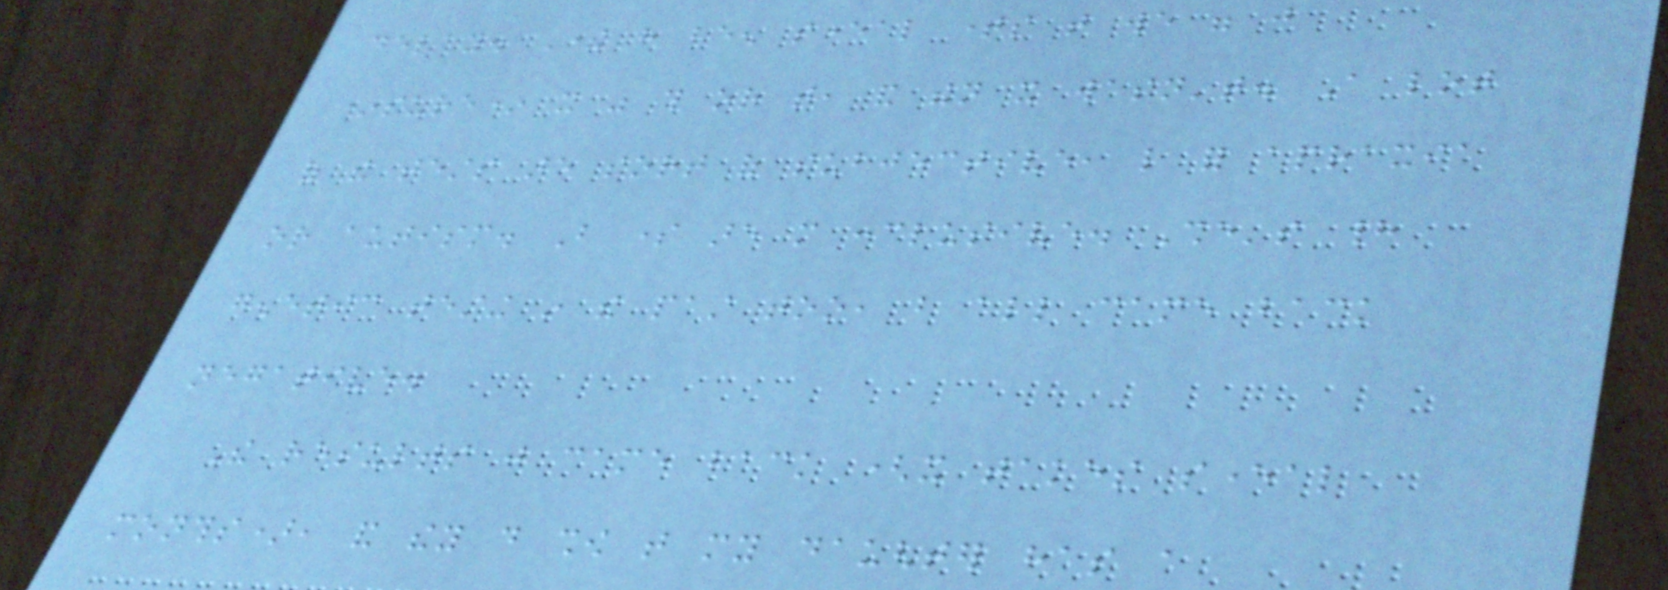delay. There have been several times that we were just
*sure* it was this or that, and then it wasn't. A lot
of the tests are sort of subjective, like for apraxia
or autism. But some are more conclusive. She's had
genetic testing in the past too, but all came back
negative.
The results just came back (it takes several
months), and they do show that my daughter has a
